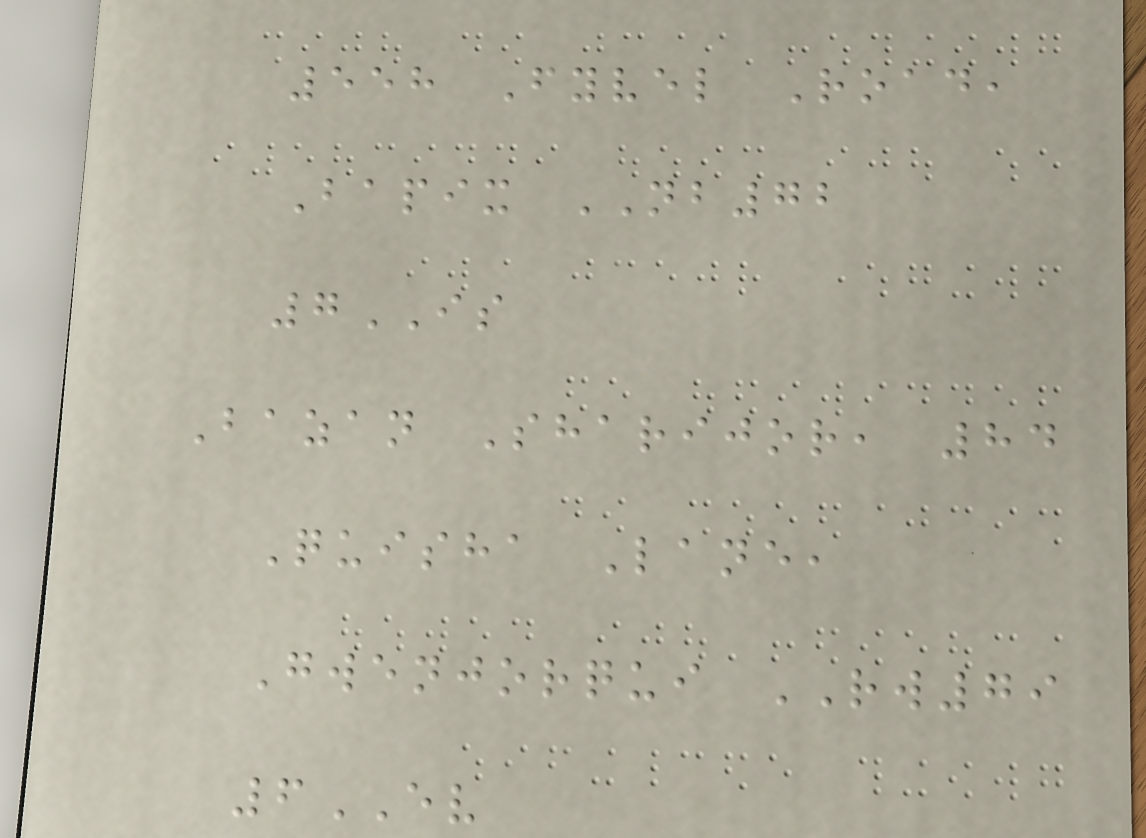558 Fyvel Road,
Bapix NB72
7IS
Bazan Sharijor, 84
Quisha Lane,
Gwenjorqui RW79
6EV
